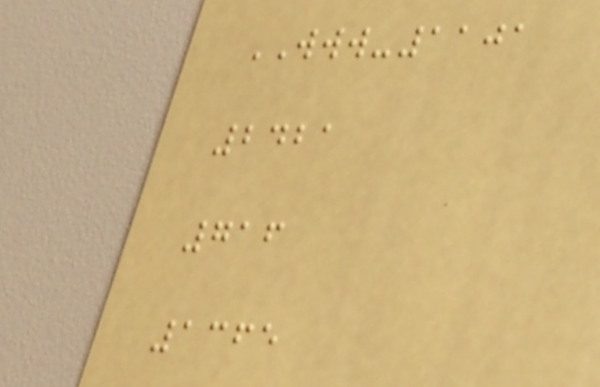WWW-1101
2421
716
1365
